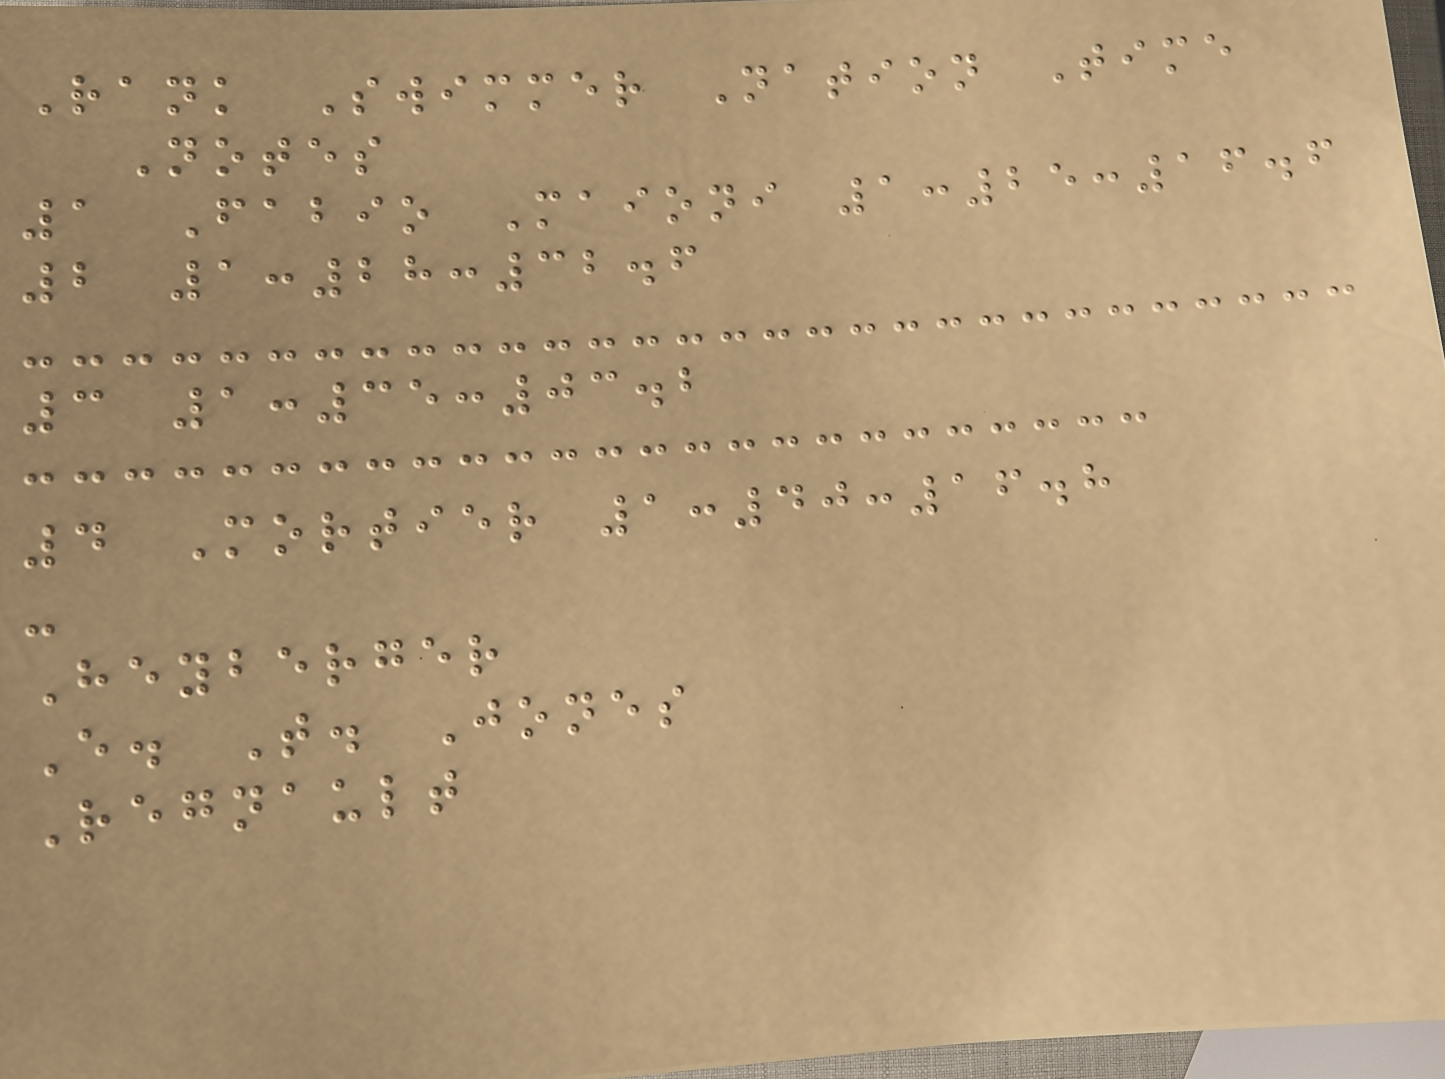Rank Swimmer Nation Time
Notes
1 Fabio Maioni 1:25:16.6
2 1:28:32.6
3 1:35:03.2
4 Mortier 1:40:16.8
-
Heyberger
E. T. Jones
Regnault
